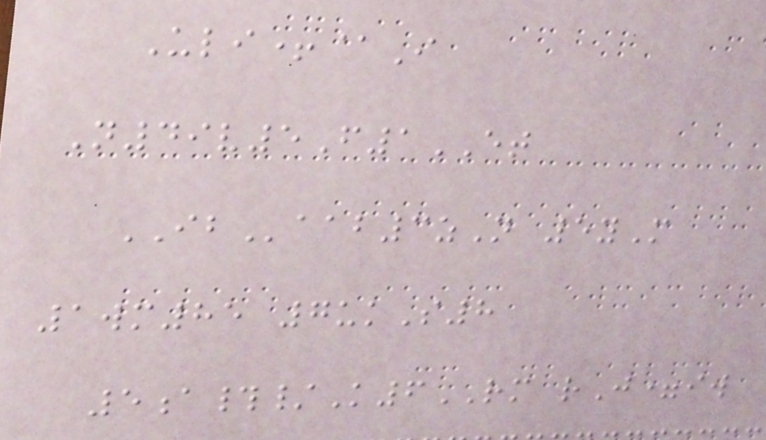Uli+@I
N49v5F1ET
IBaab3zN 5yM
1wm85 7ukS8
5a#/K6RM rJ=iw
